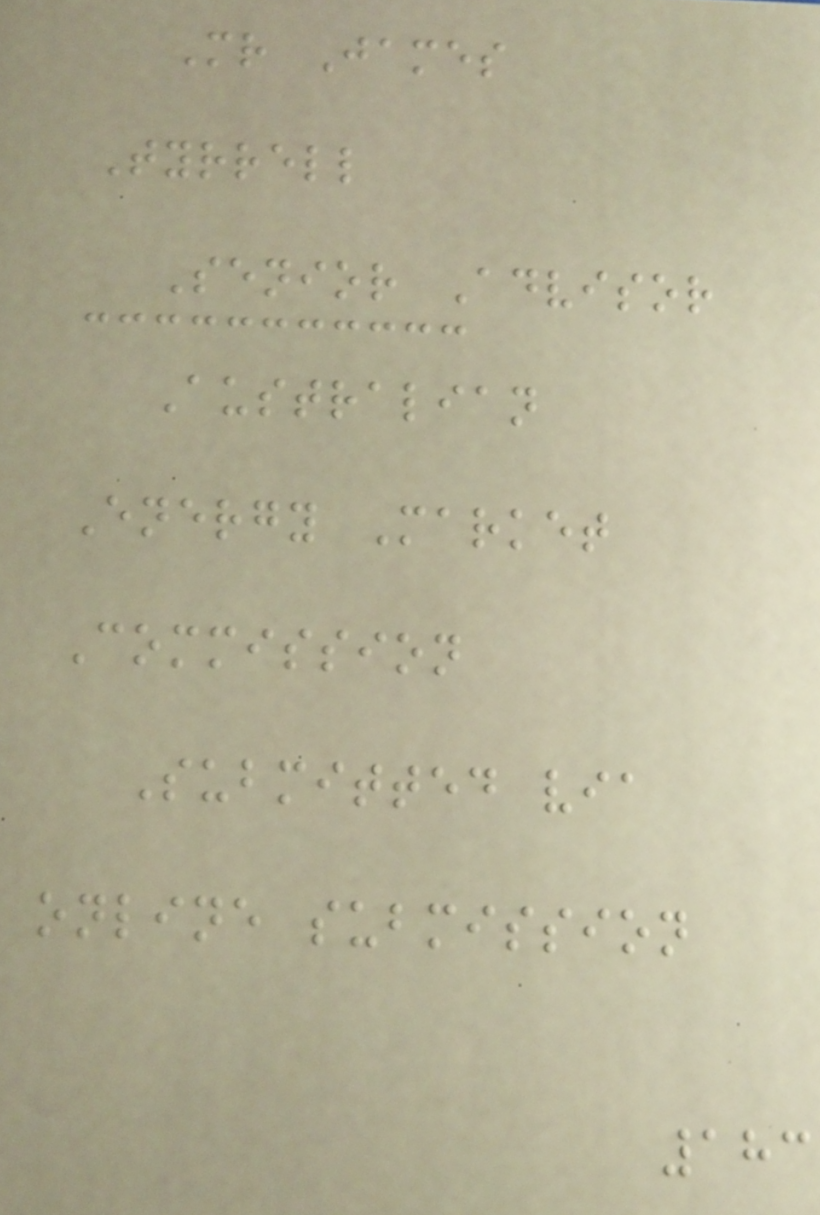Mr James
Tyrrell
Senior Advisor
Australian
Energy Market
Commission
Submitted via
online submission
183
